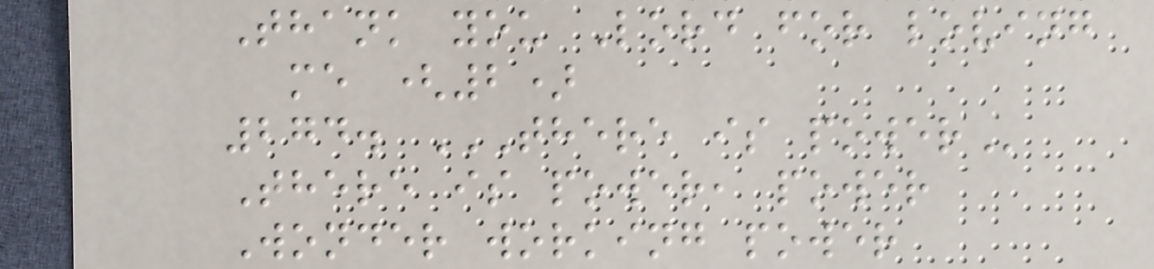Thank you Lord for loving
me (2)
274. THERE IS POWER
There is power, power
Wonder working power
